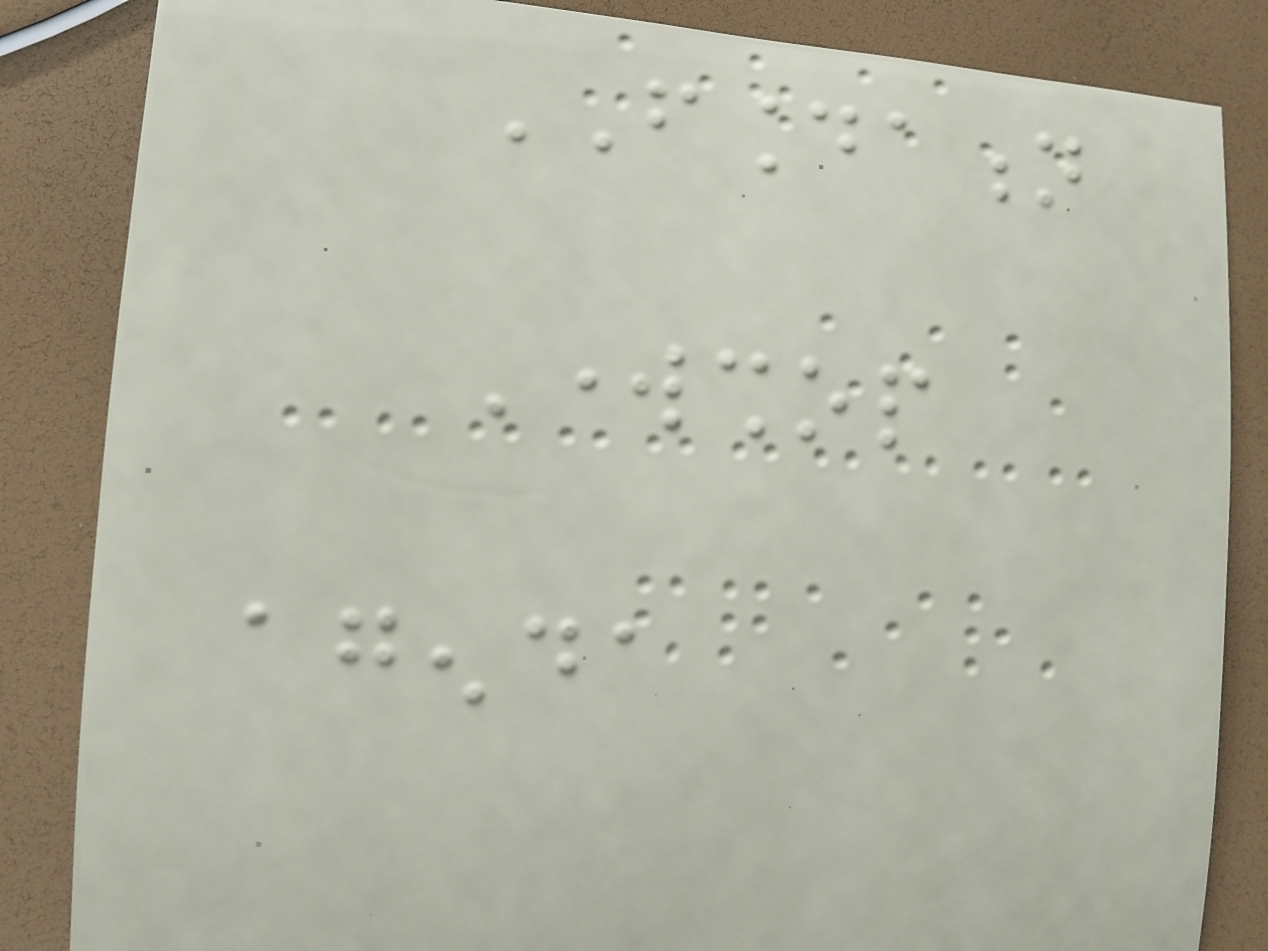FOUNDATION
Workshop
agenda
